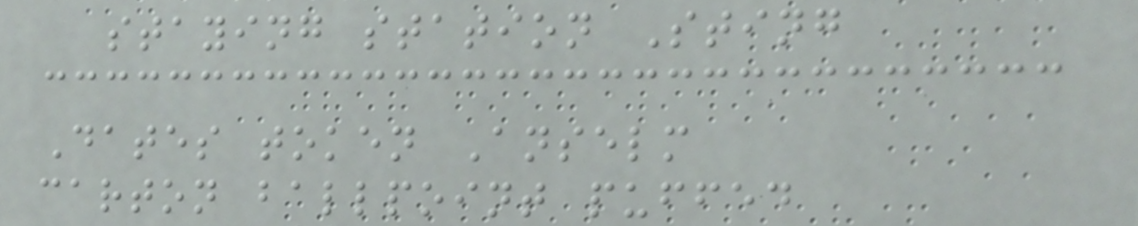staying station Sting
Dates token Anselm
carton ballpoint puffed
